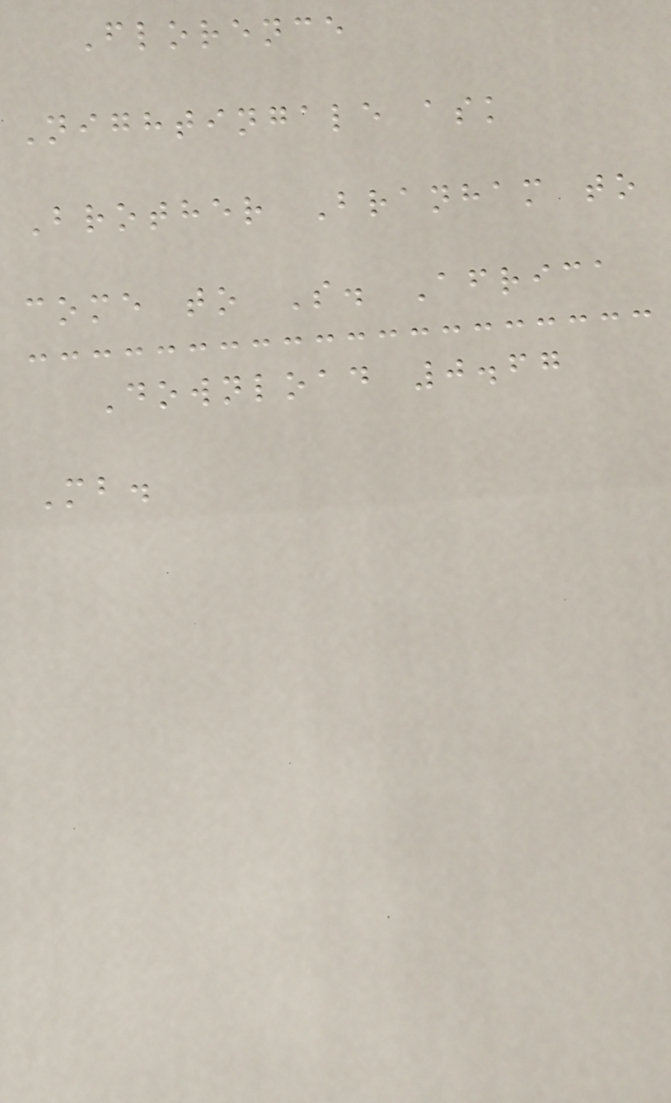Florence
Nightingale ask
Brother Branham to
come to S. Africa
Download 0.67
Mb.
